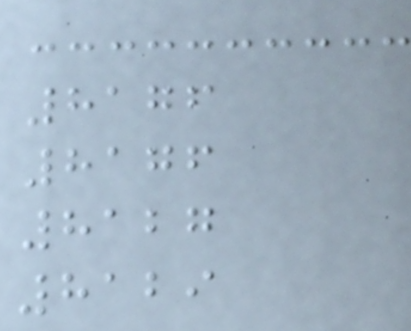8176
8176
8127
8129
